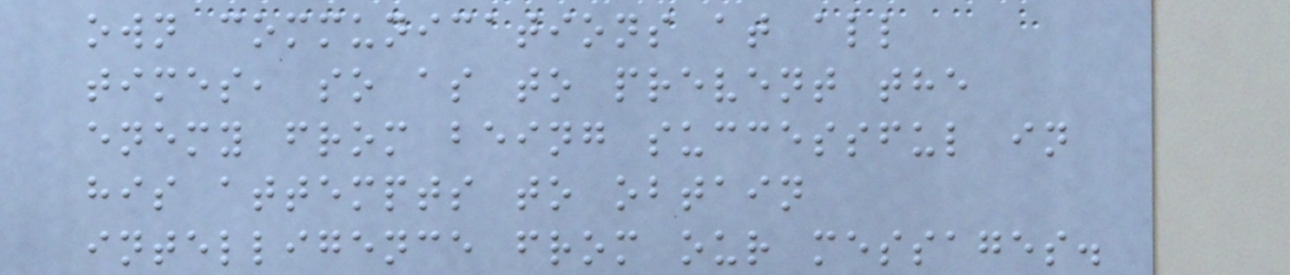own communications at all
times, so as to prevent the
enemy from being successful in
his attempts to obtain
intelligence from our messages.
